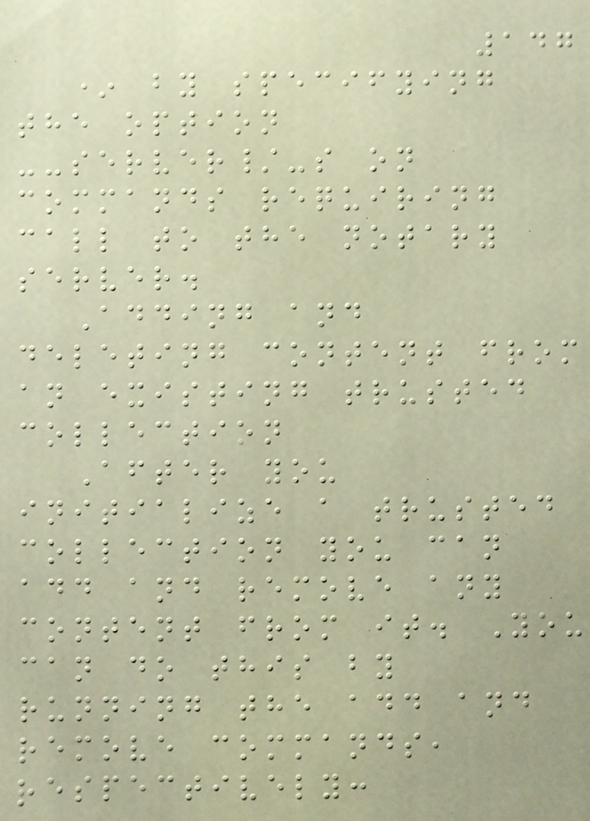147
* by specifying
the option
--server/-s on
commands requiring
call to the notary
server.
Adding and
deleting content from
an existing trusted
collection
After you
initialize a trusted
collection you can
add and remove any
content from it. You
can do this by
running the add and
remove commands,
respectively:
